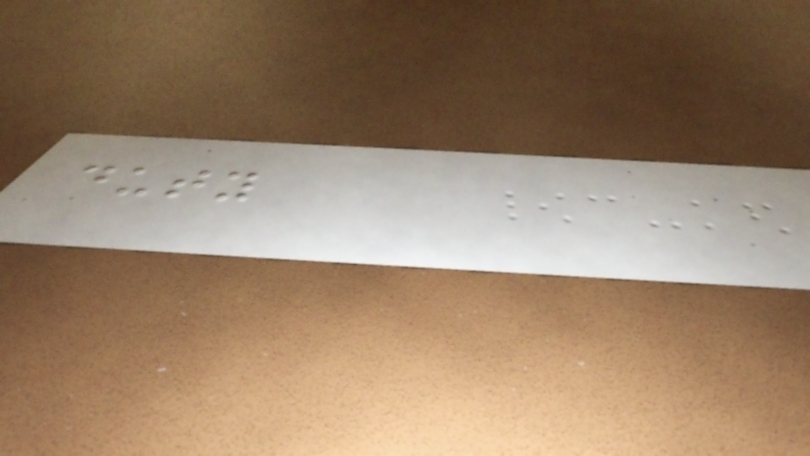duty
